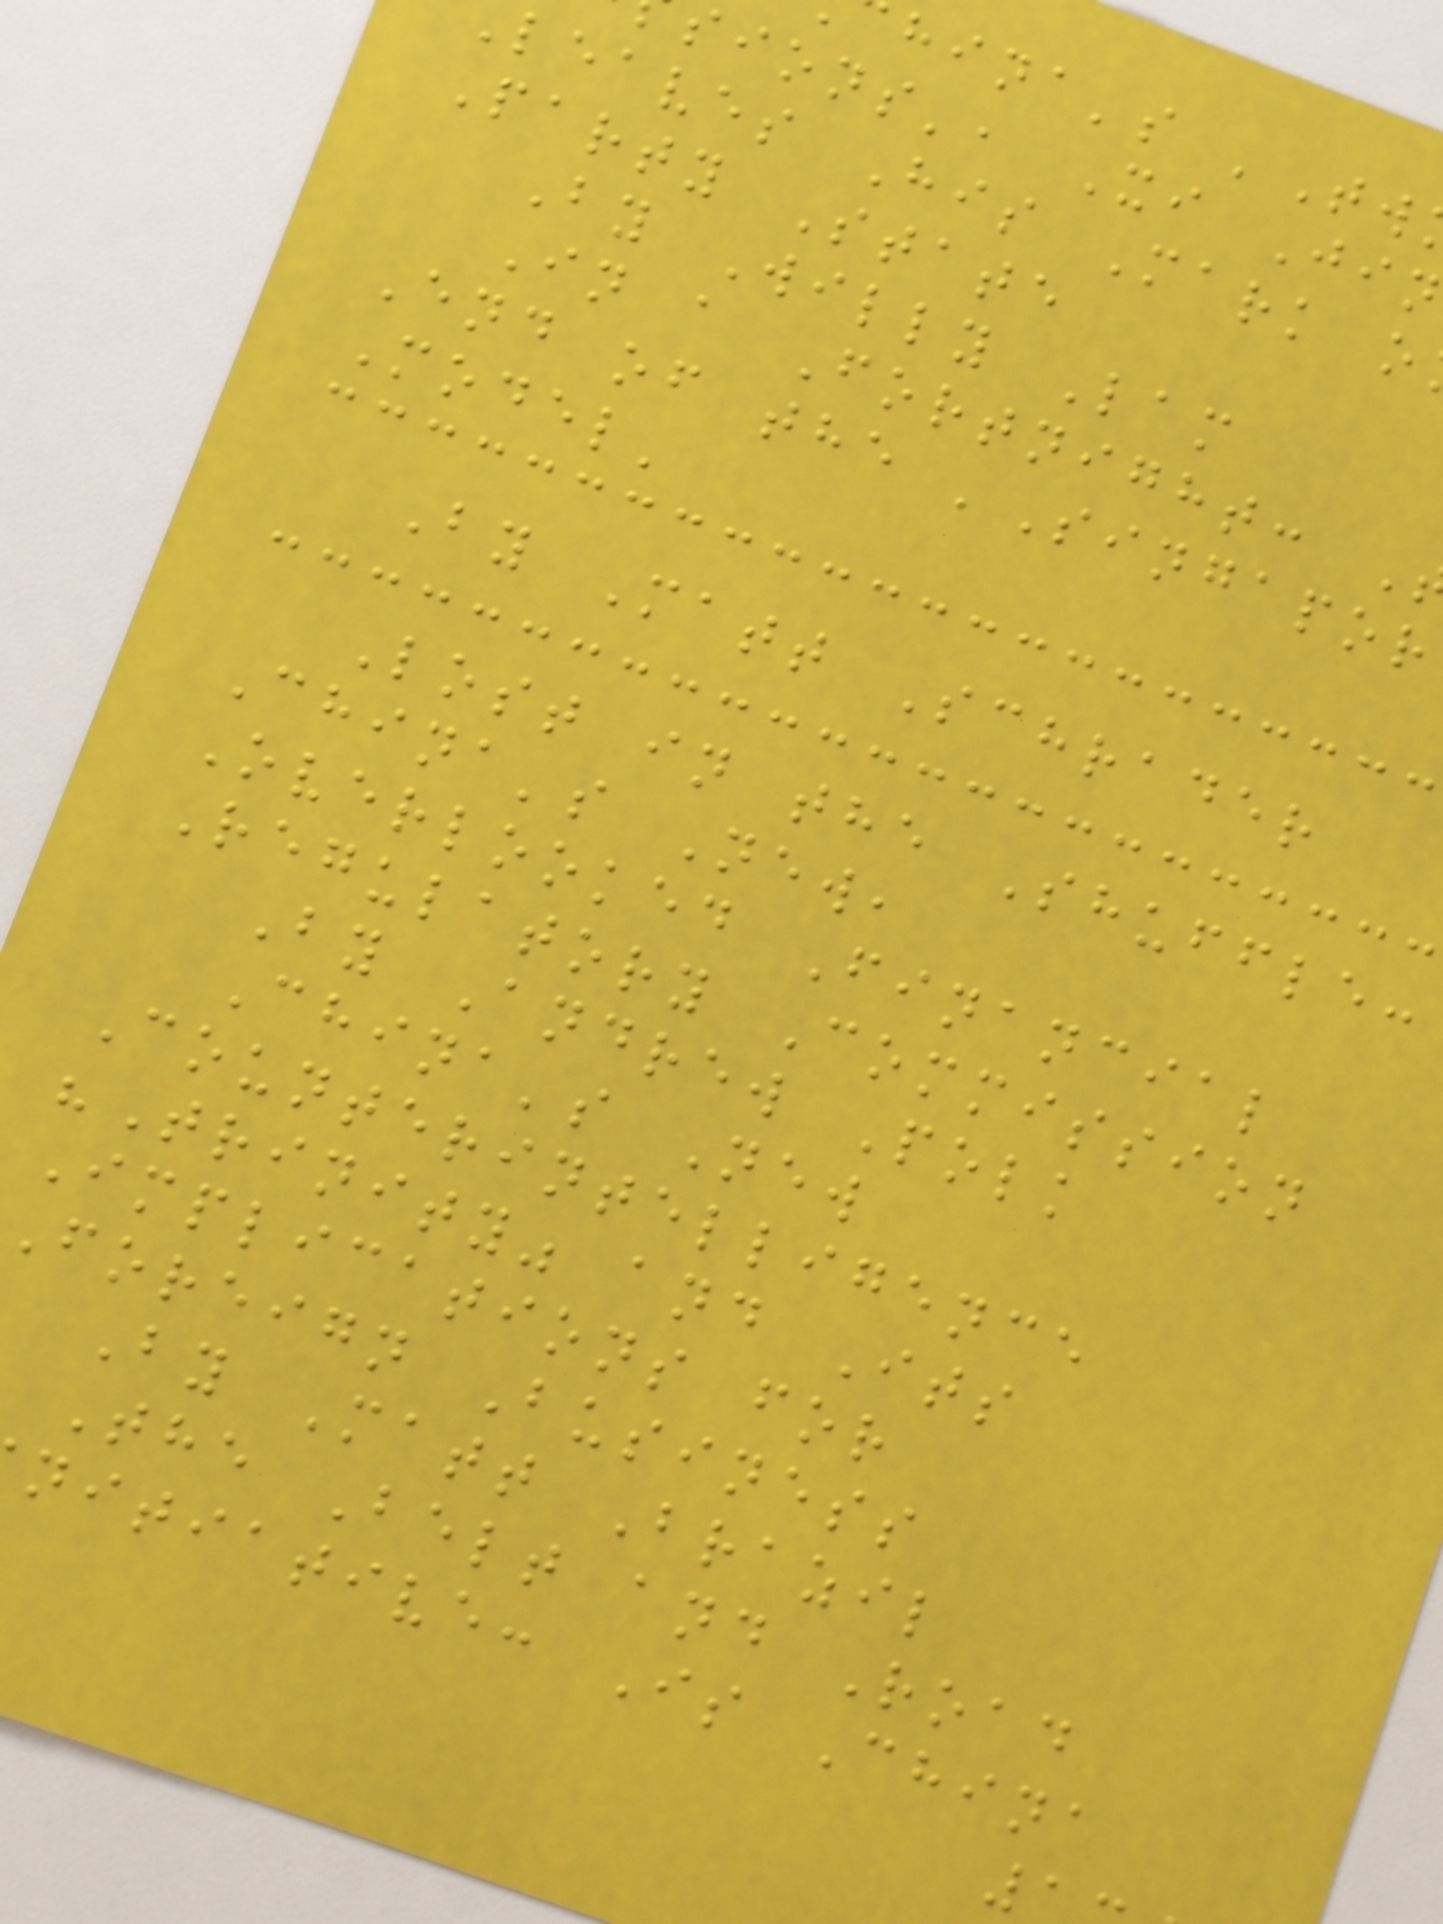hina's 'Tw
sions', Xi Jin
leaves His Mark o
Party State
By Willy Lam
In a Fortnight:
End of the 'Singapor
Model'
By Matt Schrader
Lost in the Shuffle:
China's New,
Overlooked Financial
Regulatory Commission
By Andrew Polk
China's New
Counterintelligence
"Trinity" and Its
Implications for
Foreign Business
By Matt Brazil
The Belt and Road
nitiative: Is China
